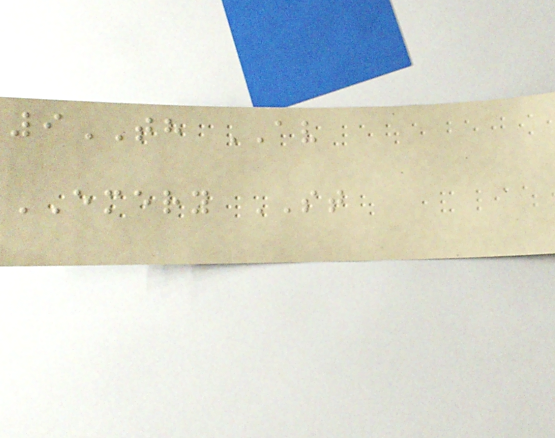9TH AV
EMERY ST
